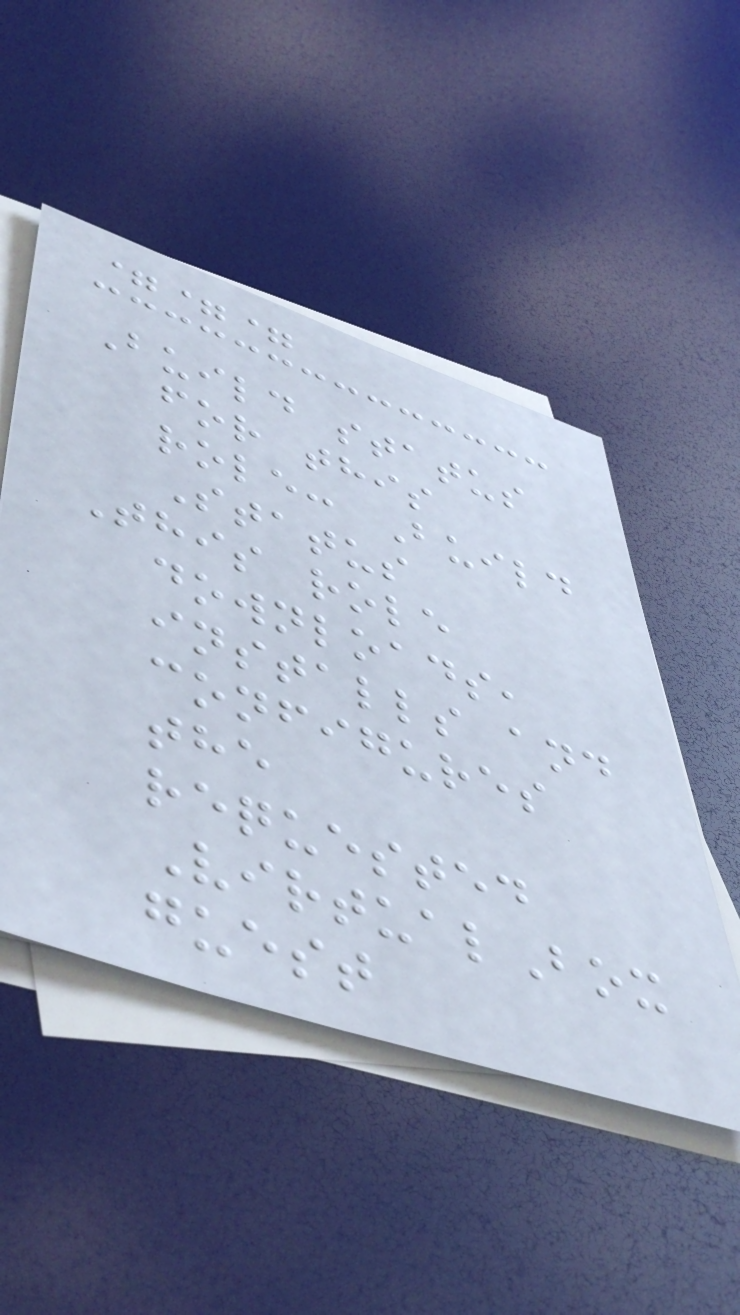===
Build status
for this
role: Build
Status
This role
downloads,
installs and
configures
the
requested
VirtualBox
guest
